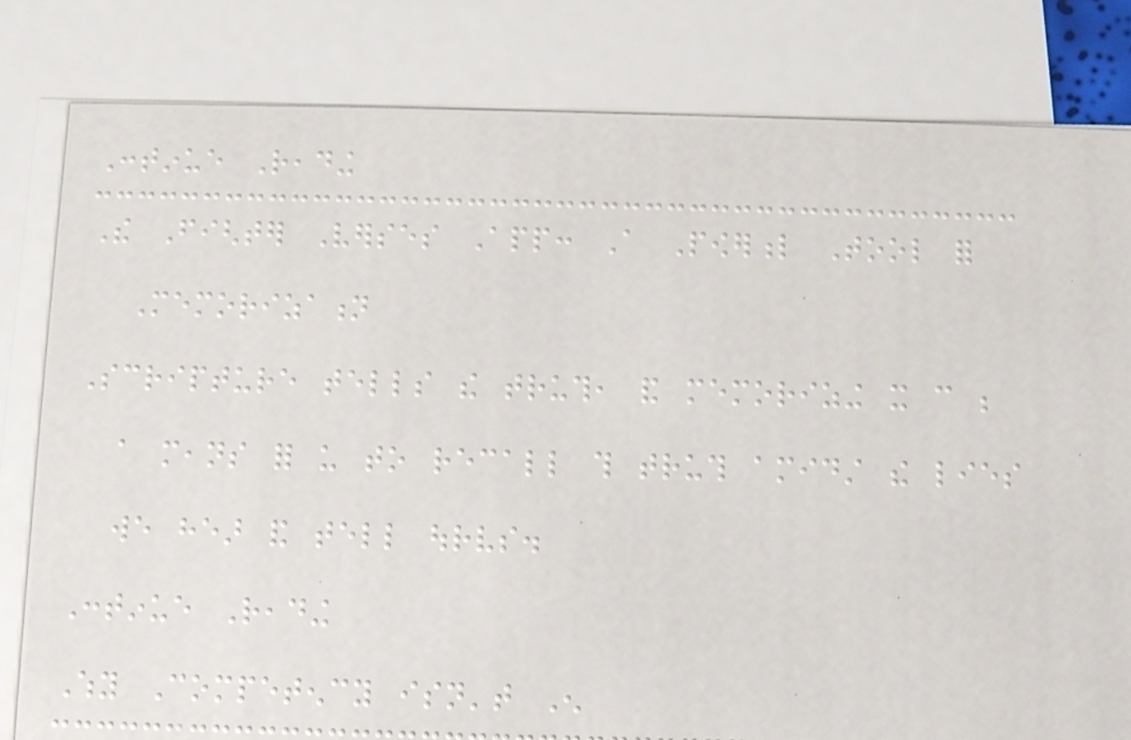Continue Reading
The Fighter Verses App: A Powerful Tool for
Memorization
Scripture tells the truth, and memorizing it can be
a means for us to recall this truth amidst the lies
we hear and tell ourselves.
Continue Reading
Why Competency isn't Enough
